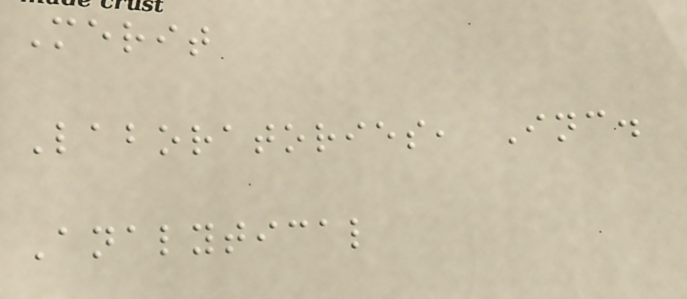Merit
Laboratories, Inc.
Analytical
